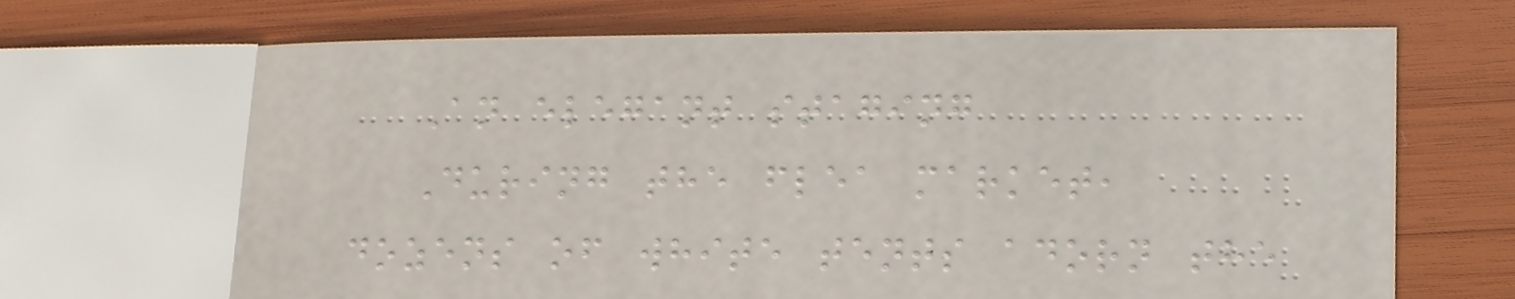An elegant staging
During the flea market,
dozens of white tents adorn the
